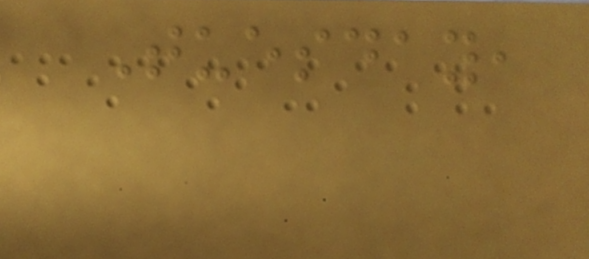Tuesday,
